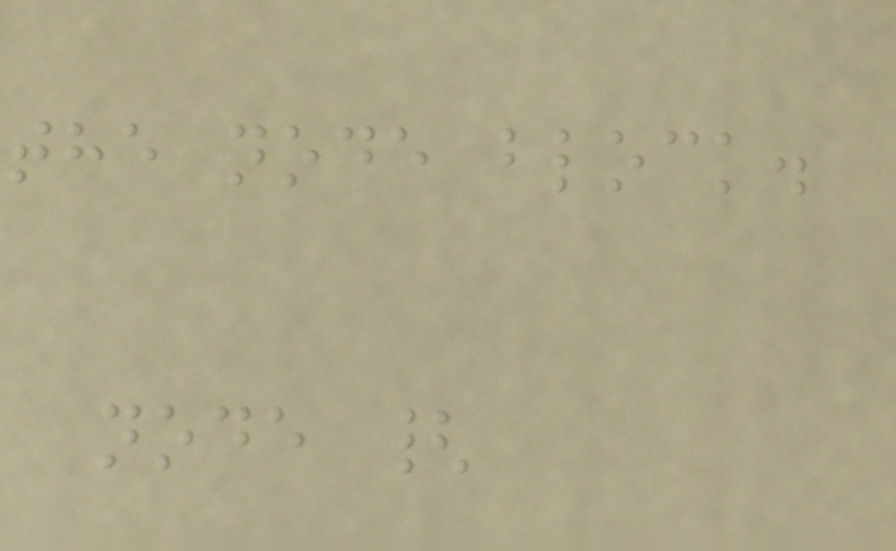the node block.
node {
